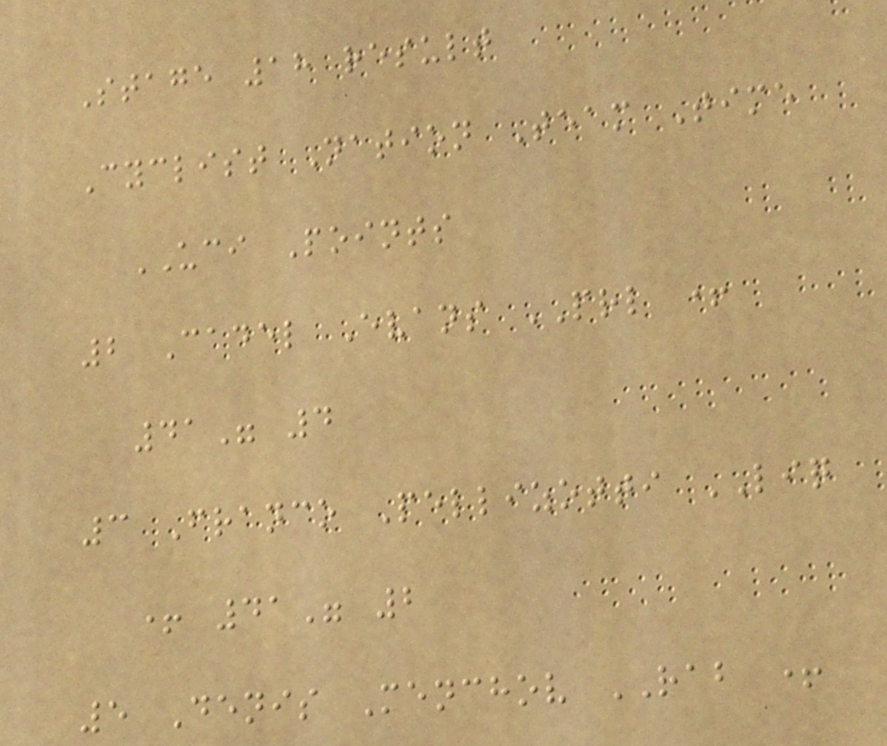Stage 18 result
Cyclist Nation Team Time
UCI Points
2 Cadel Evans PRL +
41" 4
3 Franco Pellizotti LIQ
+ 41" 2
5 Denis Menchov RAB +
